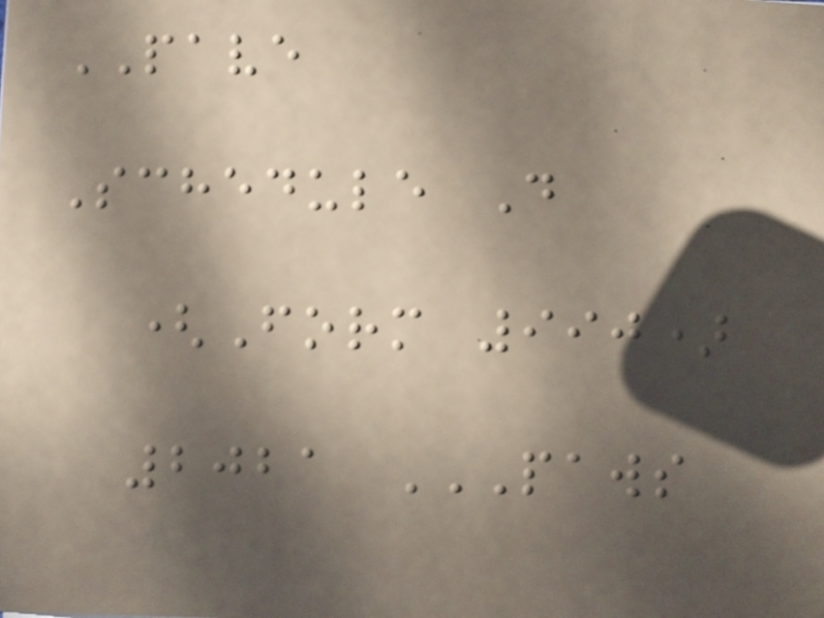PAVE
Schedule D
(Form 990)
2021 PAWS
